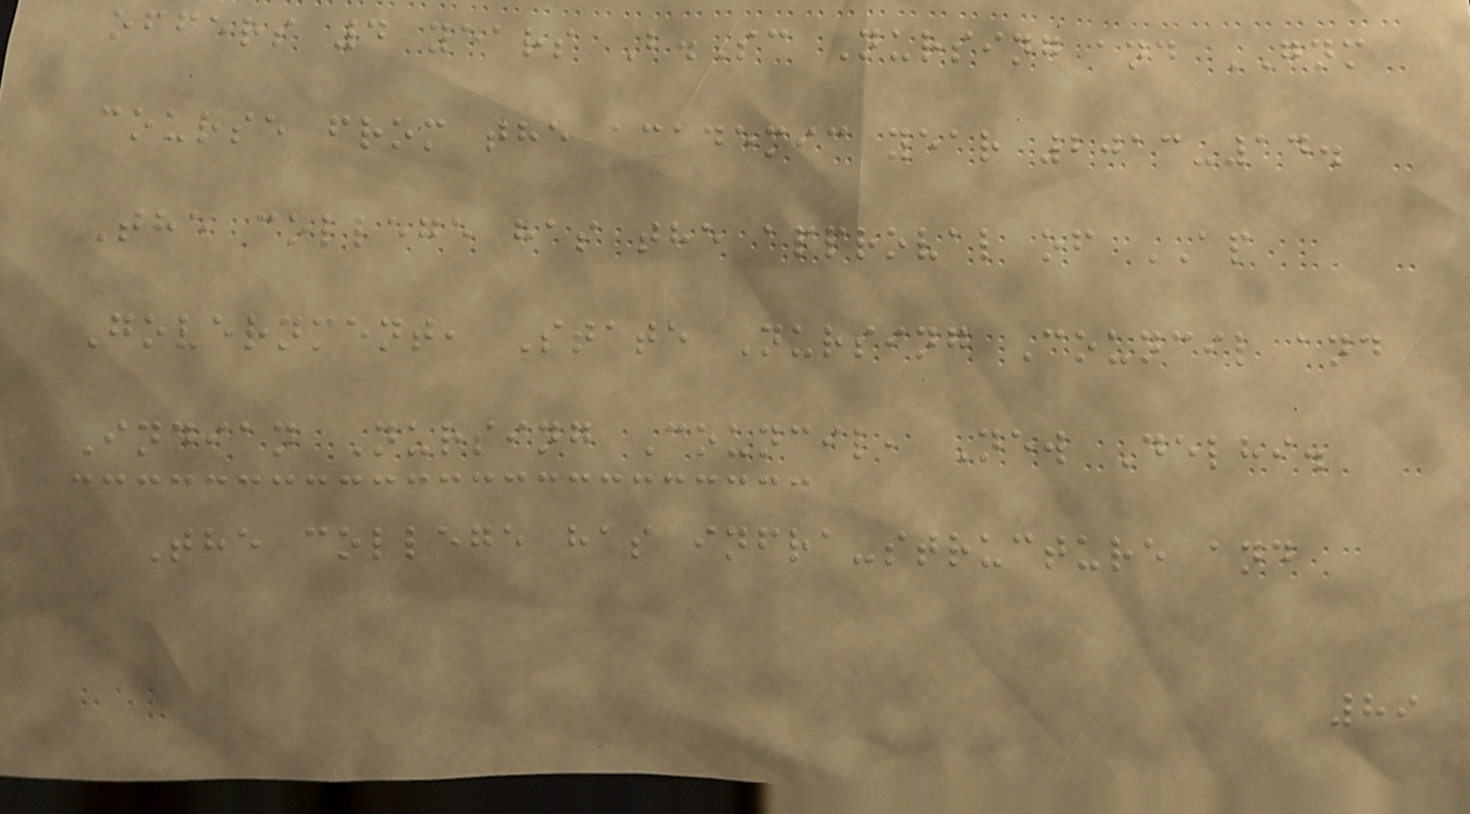offers 4 years B.Sc Nursing and GNM
course from the academic year 2013-14.
The college has the approval of AP
Government, State Nursing Council and
Indian Nursing Council, New Delhi.
The college has infra-structure and
89
